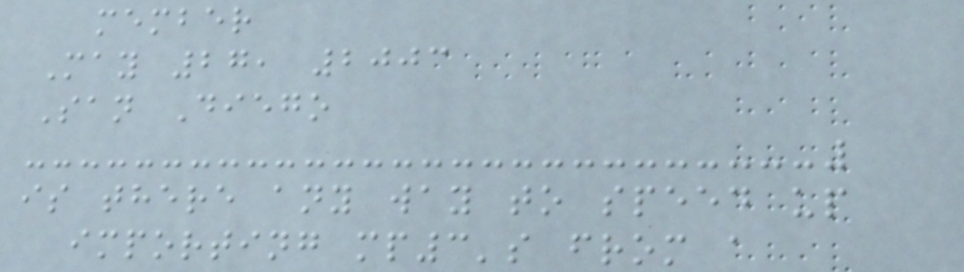member
May 27, 2003
San Diego
is there any way to speed up
importing mp3's from a
